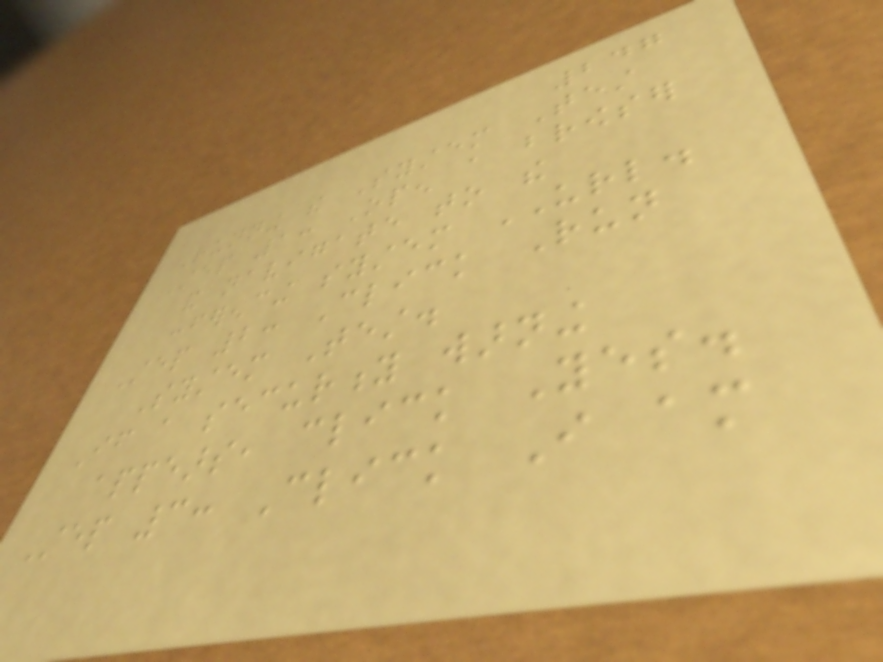247
Running the System Test
Step 1: Open a browser
and navigate to the
conferencing system URL.
Step 2: Click Run
System Test.
If a security warning
appears, click Yes.
Step 3: Click I am
